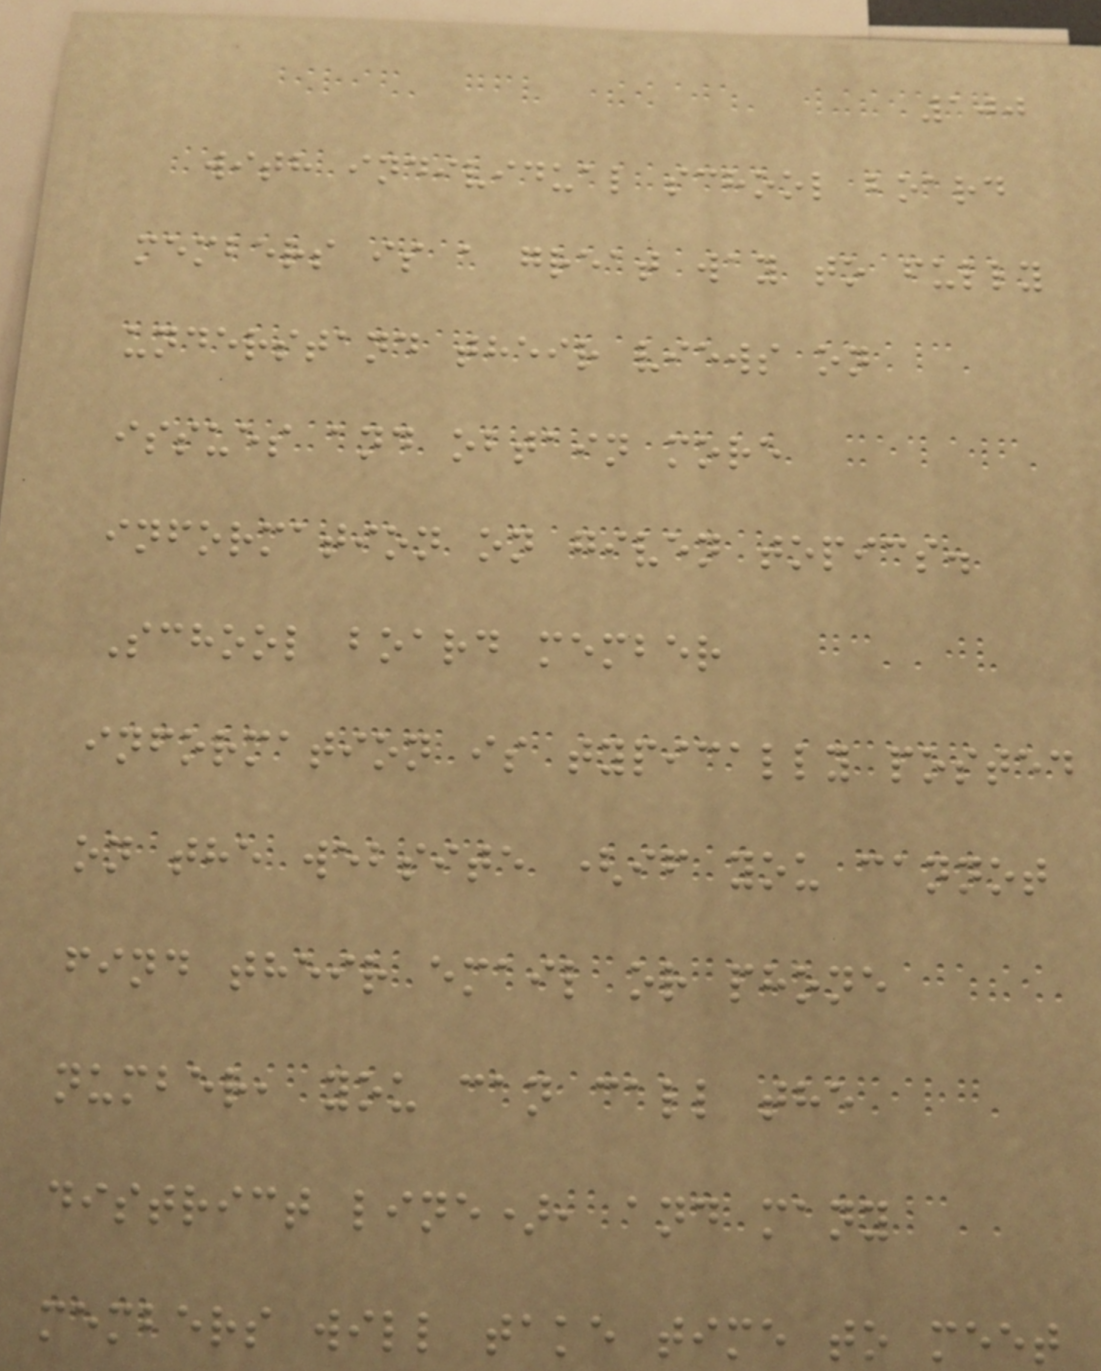100
with individual school board
members is a great way to fully
understand their views on
issues and obtain more
information on given topics.
School board member
information is typically posted
on the website (if you cannot
find their email or phone
number, you can call the
district line), and many
members will take time to meet
